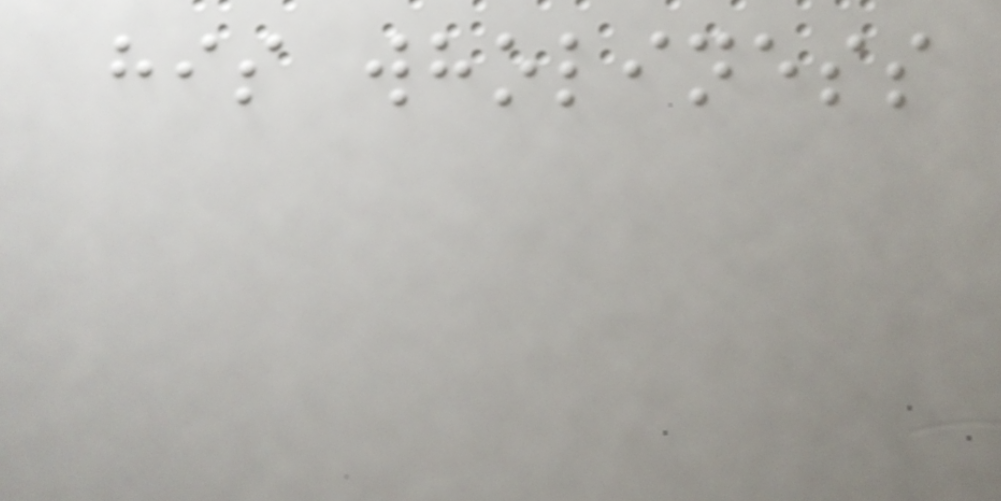his wholiness
